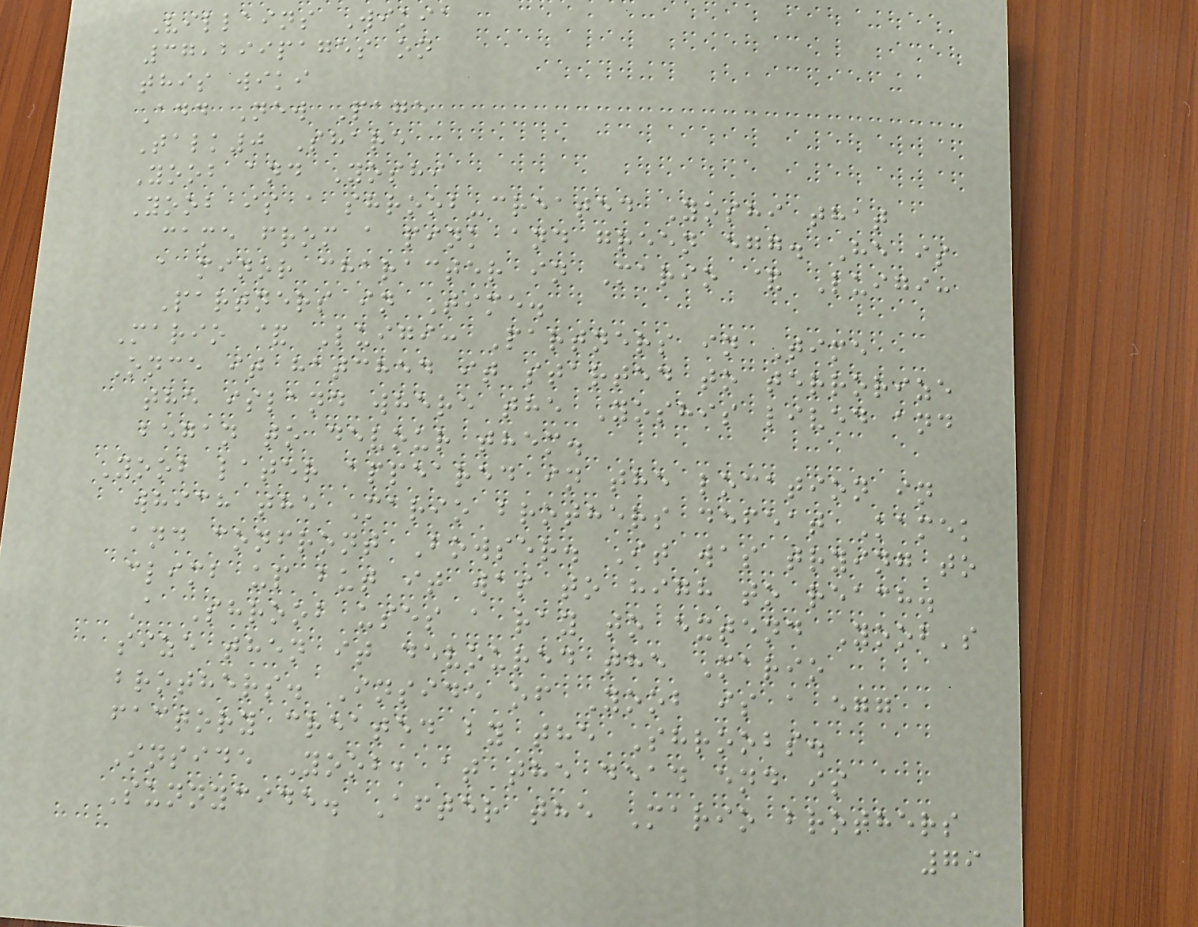Villains Wikia
37,299pages on
this wiki
Add New Page
Talk0 Share
Yoob and Yoshi
Yoob is a shroob-created Yoshi that
came from a pink and green egg. He is
a minor character in Mario & Luigi:
Partners in Time.
Mario & Luigi: Partners in Time
Once it hatched it started to terrorize
the island where the Yoshis lived and
began to devour them.
Yoob later appeared in the location in
which the Mario brothers defeat Kamek
and confront Bowser. It was trying to
climb up but it was to high to reach.
A Shroob uses a ray to extend Yoob's
size then it devoured the Mario
brothers. Inside of Yoob is a egg
factory created by the Shroobs.
Inside Yoob, at the dead end is
Sunnycide. After the Mario brothers
79
